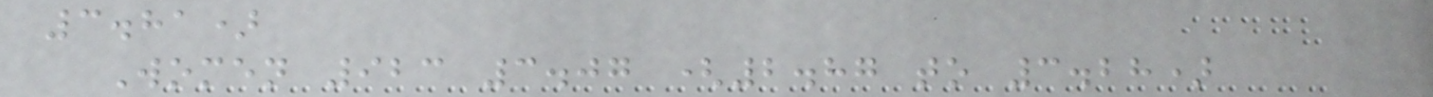3.81)
Women 923 3.07 (2.87 to 3.28)
